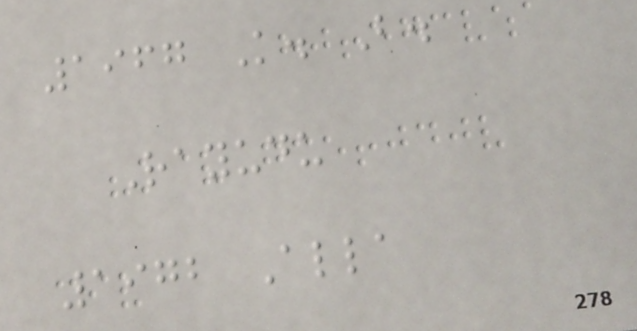1967 K. B.
Rayudu
1972 Alla
